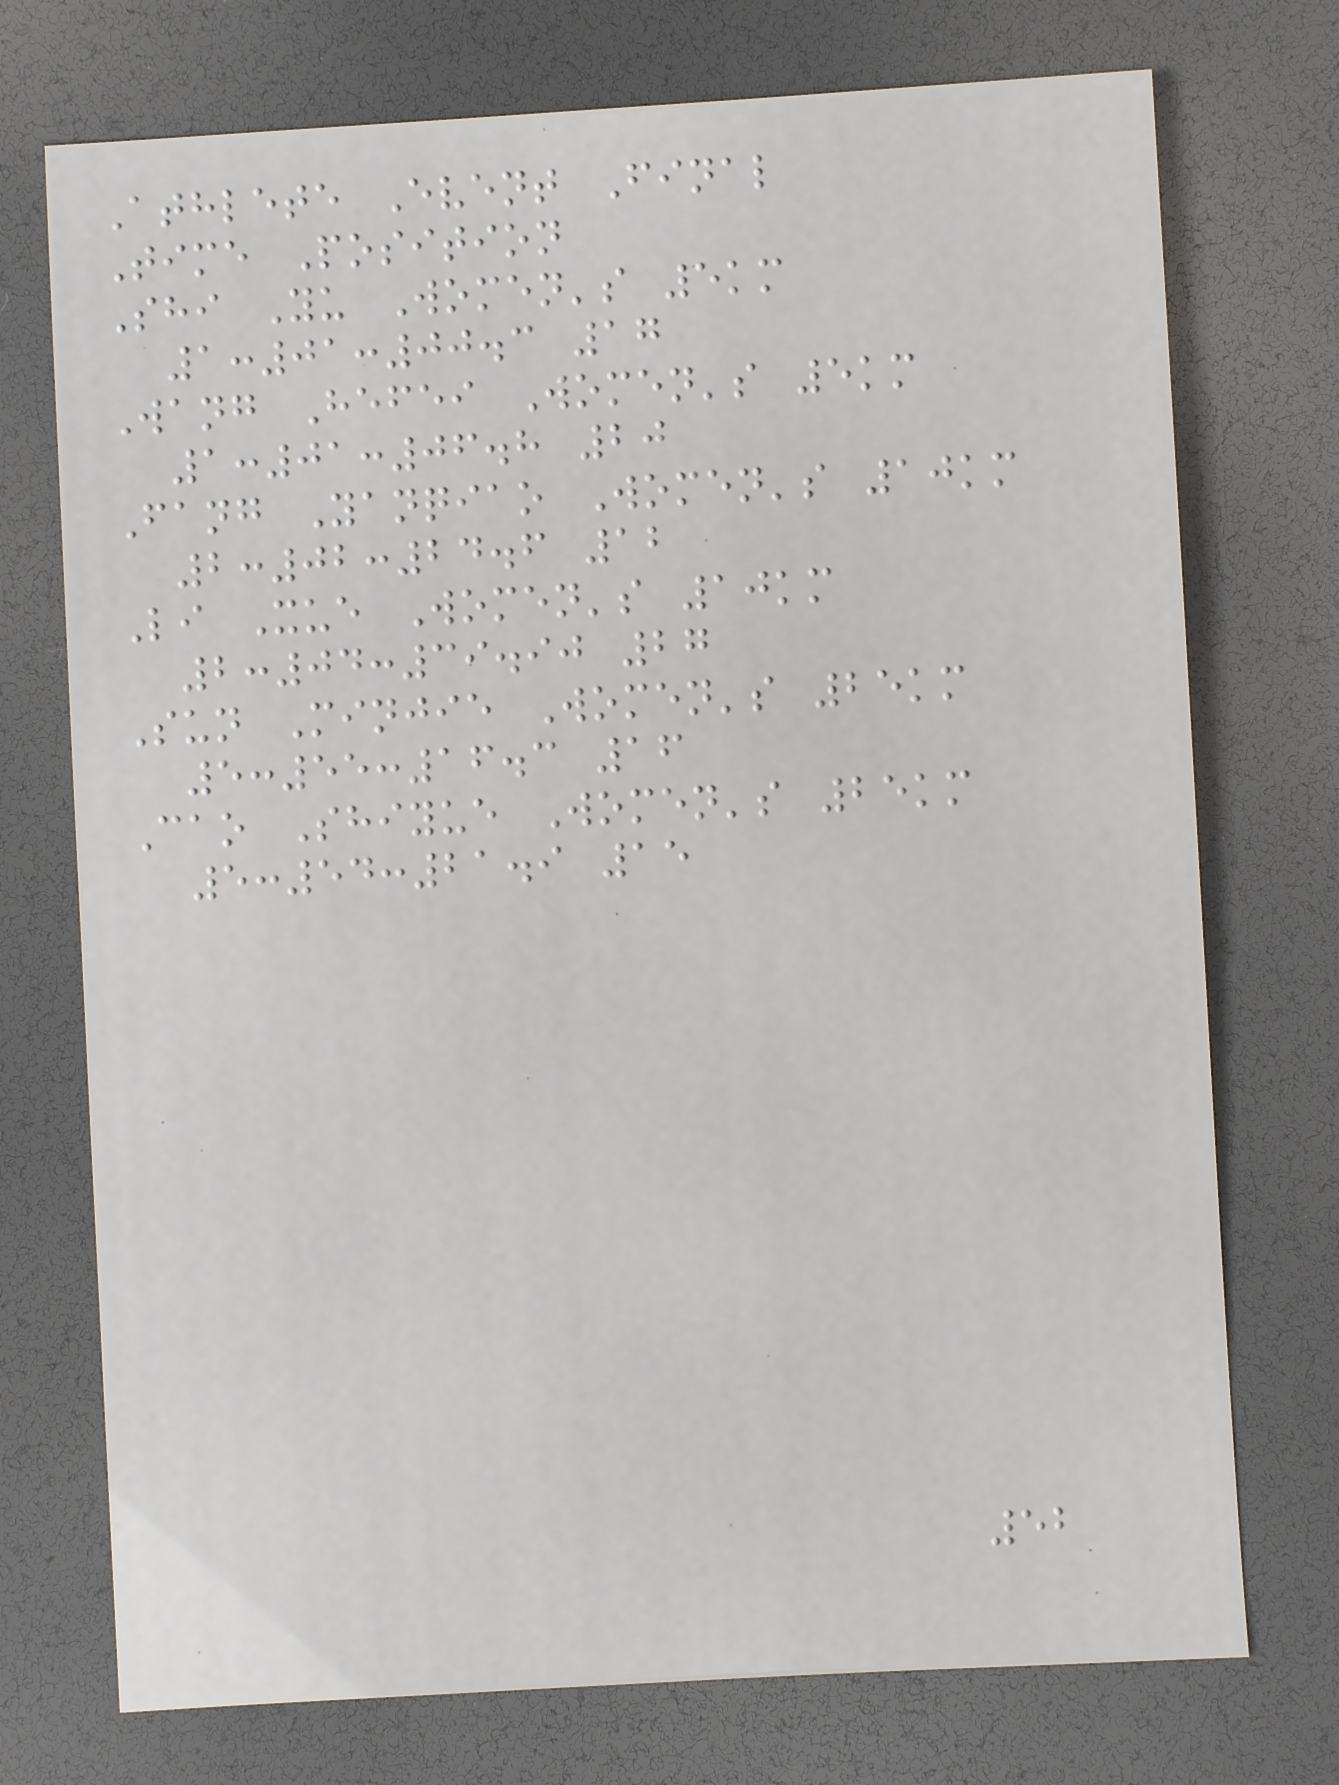Athlete Event Final
Time Position
Shi Yu Women's 5km
1:01:00.3 17
Wang Hefei Women's 5km
1:01:06.8 20
Fang Yanqiao Women's 10km
2:02:24.6 12
Li Xue Women's 10km
2:04:39.90 27
Sun Minjie Women's 25km
5:55:16.3 16
Cao Shiyue Women's 25km
5:54:21.9 15
52
